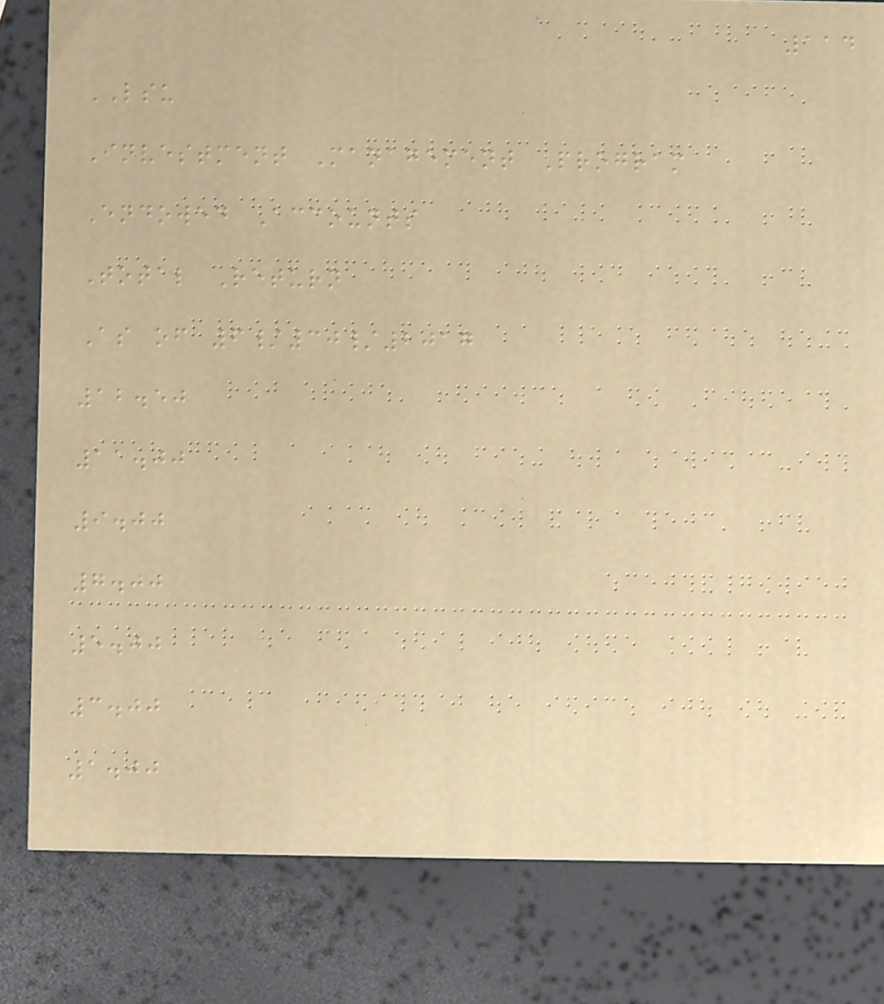114
LSU
Investment Management Program
Endowed Accounts
Total Return
As of 6/30/2017
12.50
11.00
9.00
7.00
5.00
3.00
1.00
